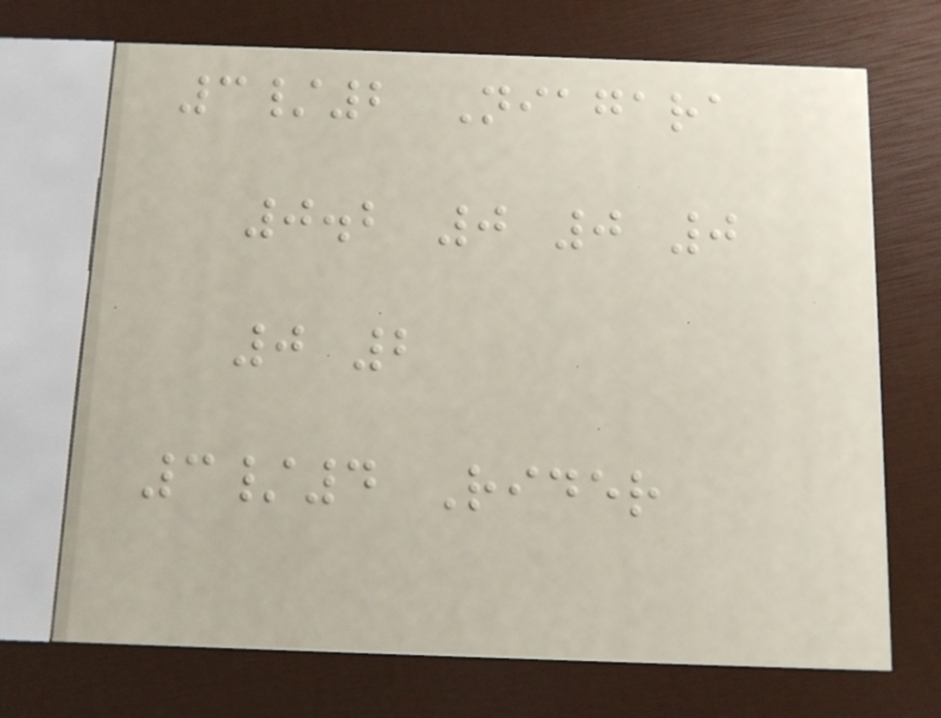3/2 Niagara
0.2 0 0 0
0 2
3/4 Rider
